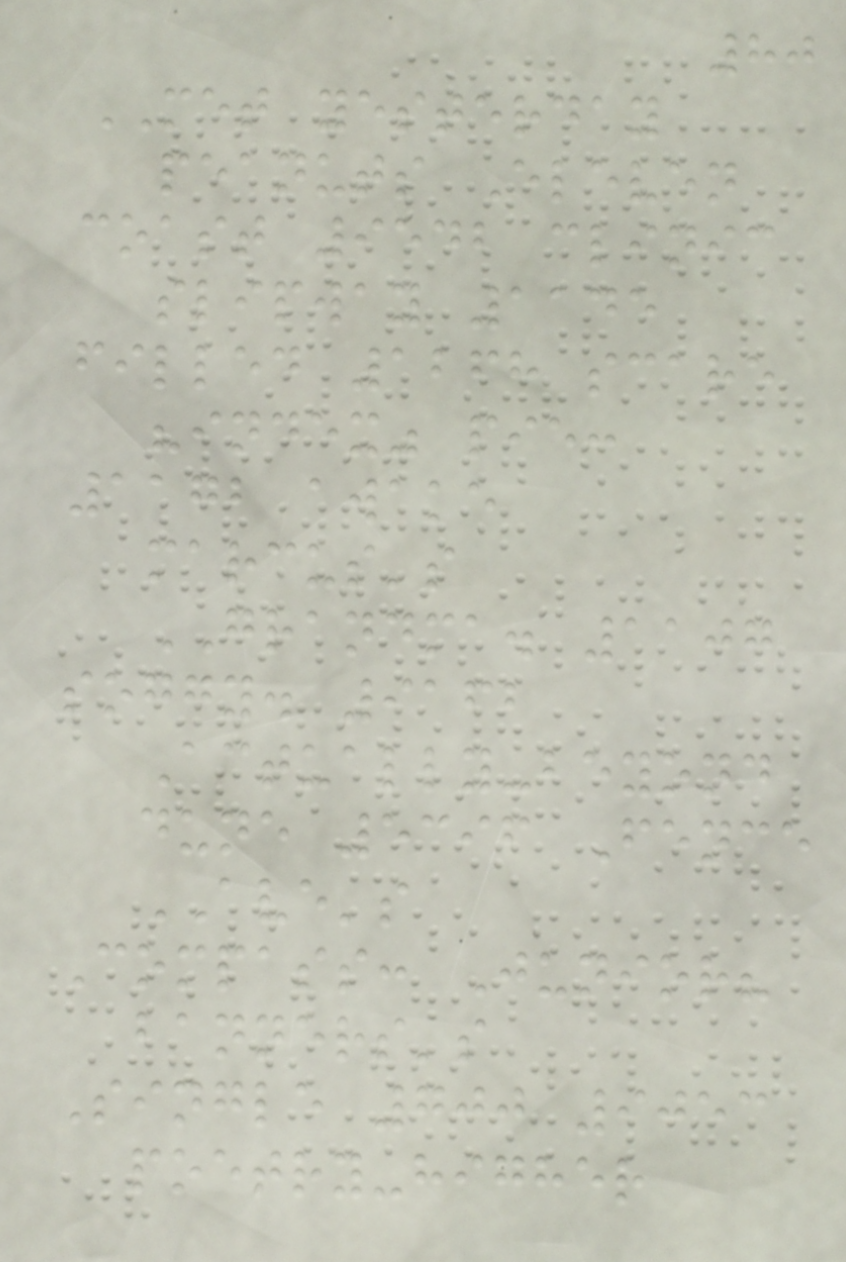80
MET yesterday
peanuts Eleven
coast 9542 clinic
slipway 1145
filled 1268 scare
"index" pie:
1172 awake
marcus's
GRANDMA. 1107
soggy. 9162
Actually-beyond
dune 5396 Fence
AVE's
Compass: Junior?
banners's
Single 700 9053
poetry-higher
